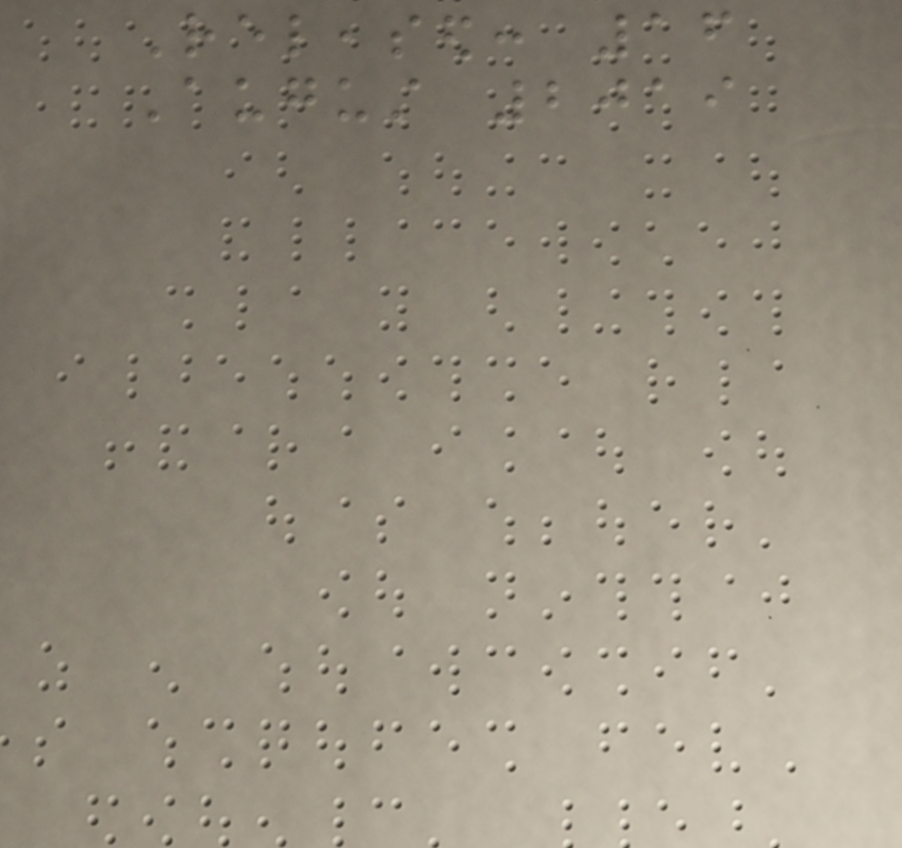Released: 16
August 2019
